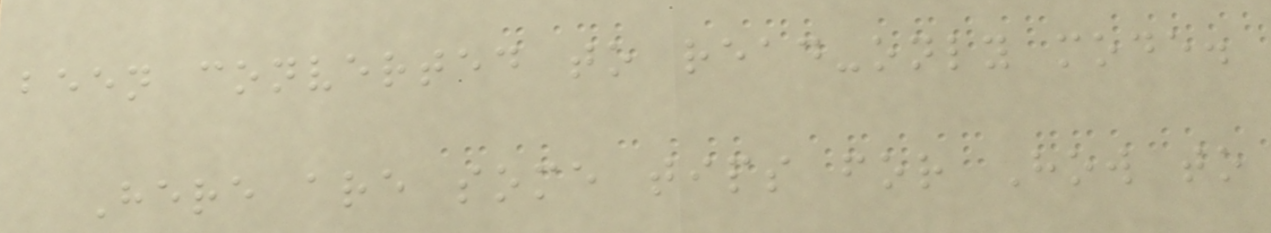been converted to read-only mode.
Here are some tips for How to
